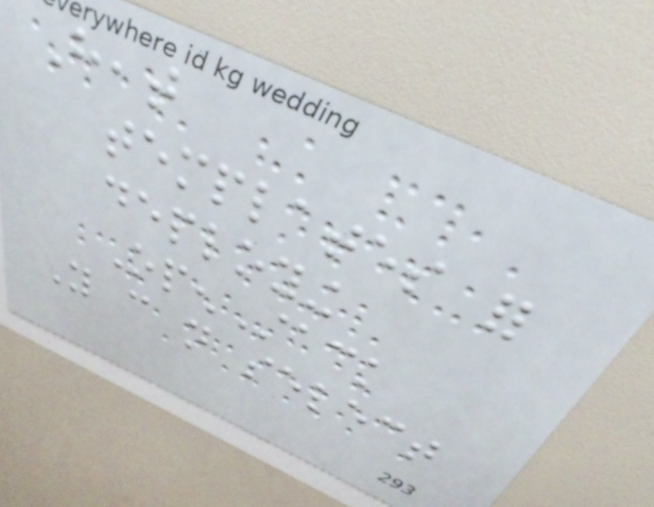Heat
templates for
deploying
OpenStack
You can not select
